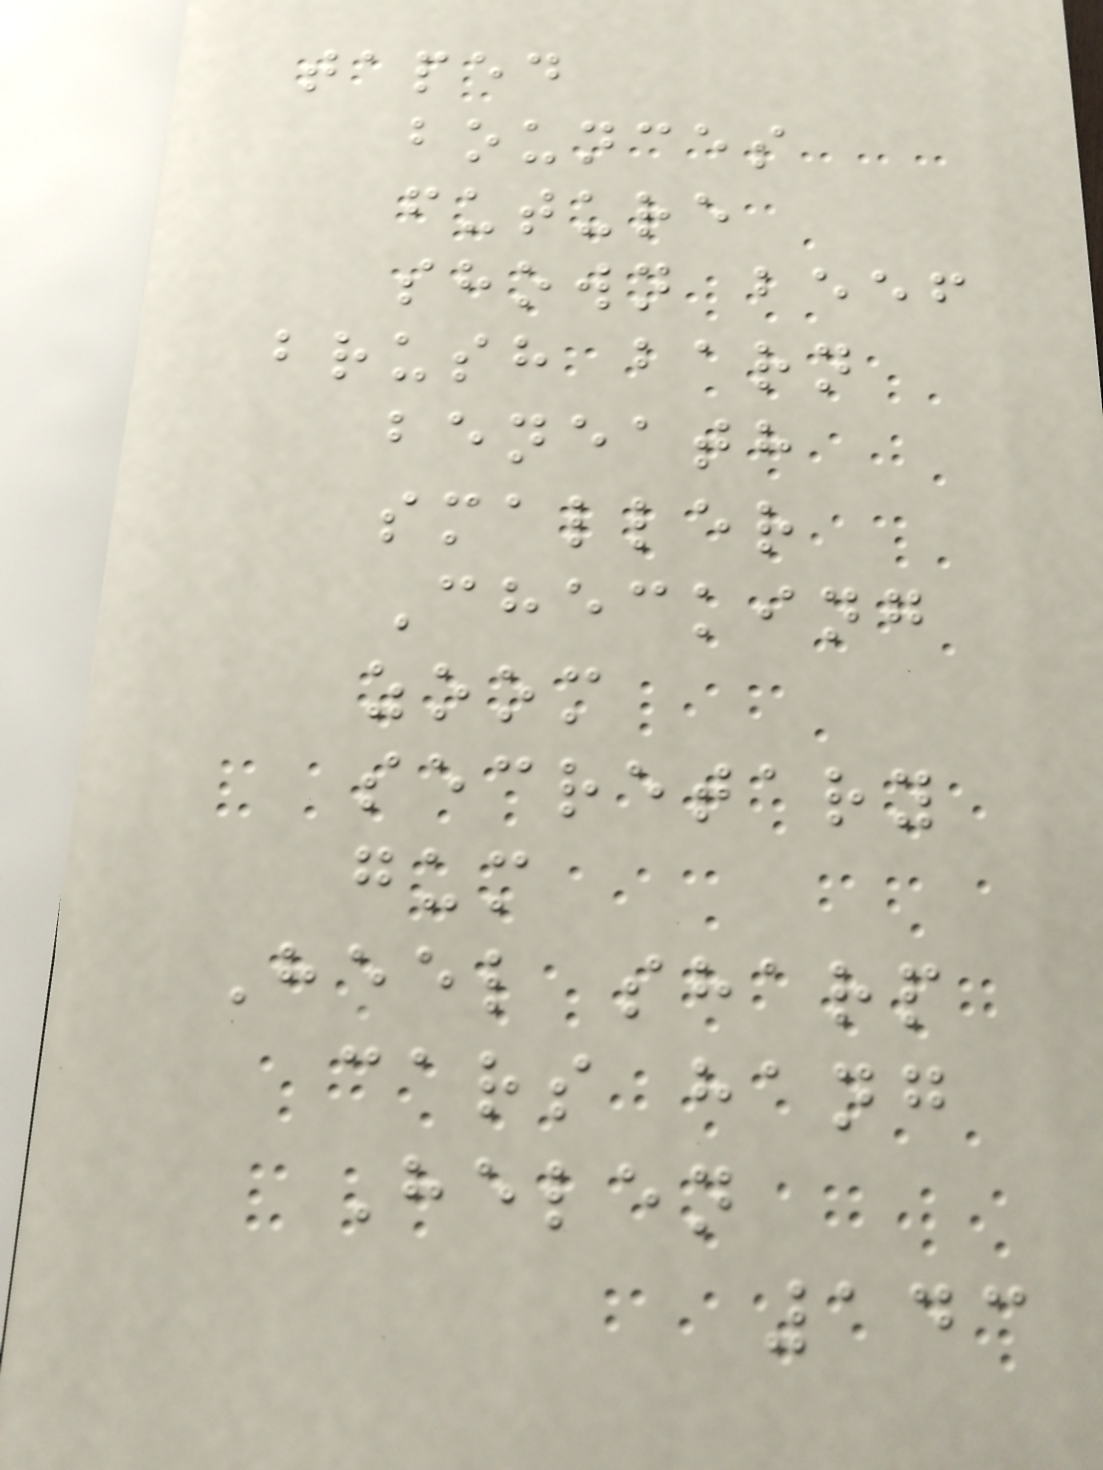taped
bounces
future
shown beef
brush barn
beneath
smaller
Checking
zoom
secretary
gum
Heel sharp
cars hang
Helen
143
